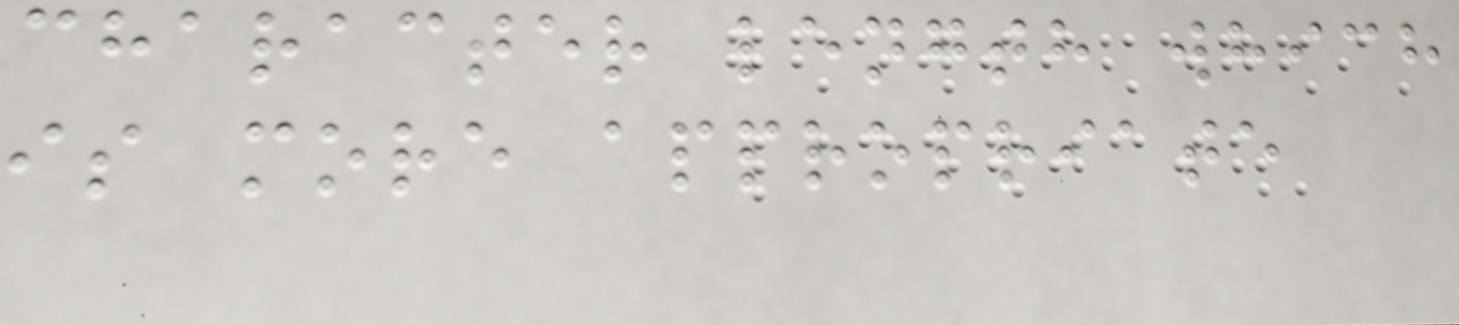character length which
is more appropriate
